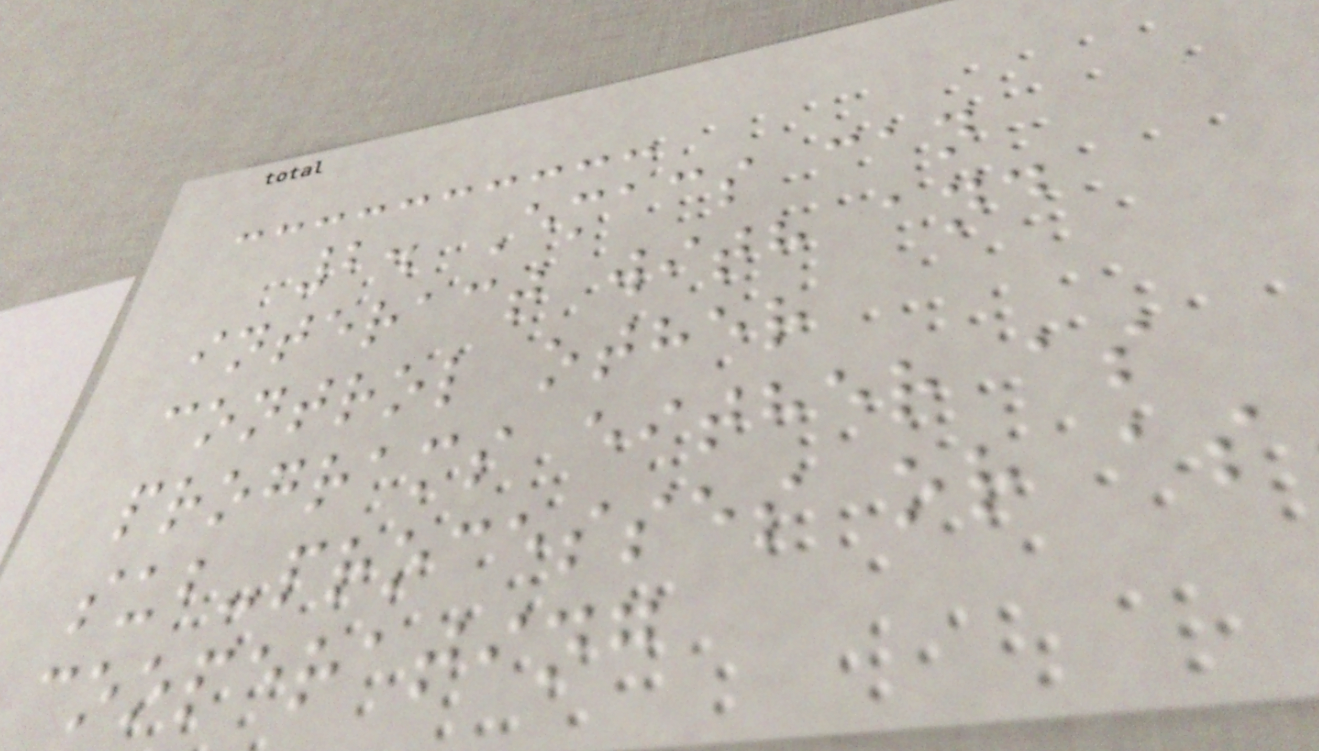2. Emacs can
interact with and
control other
programs either as
sub-processes or as
cooperating
